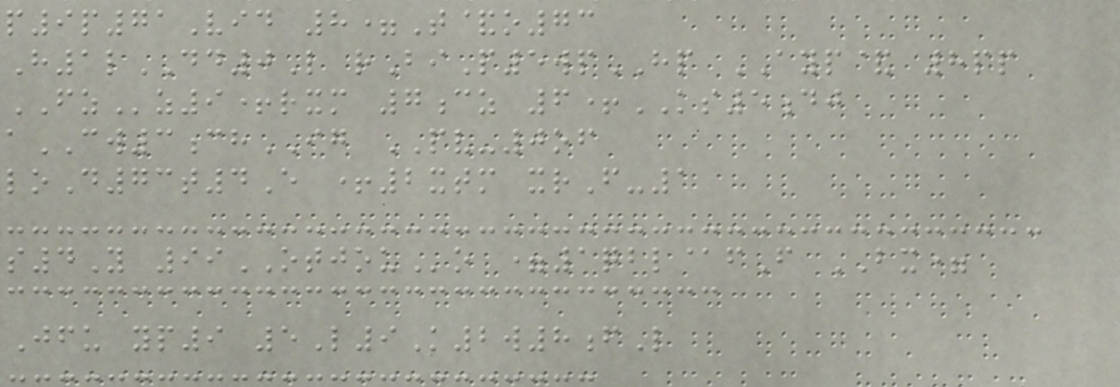p9p71Vid 8=T&o73
H1lDD0L rBiP5wpHP AYP& 8pp
FZz9+rxm 7cz 6+KS5dj
aCW3chIG PV-0of
loD73t4E +2xtm xrF-1
s4Y 99OTJOUo =1qbl@fF BX=
Jfu yp9 5L9K2w8fL
